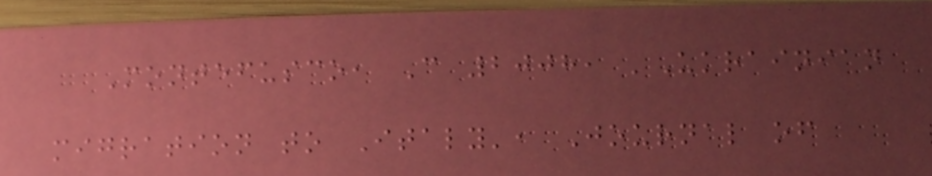Montefusco, C 2008, 'Ukrainian
migration to Italy', Journal of
